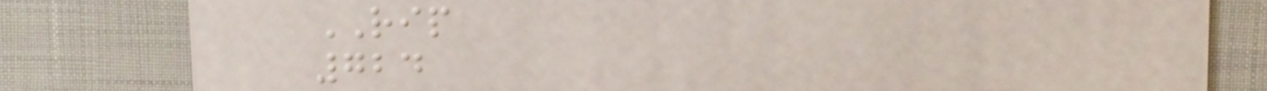RIP
724
